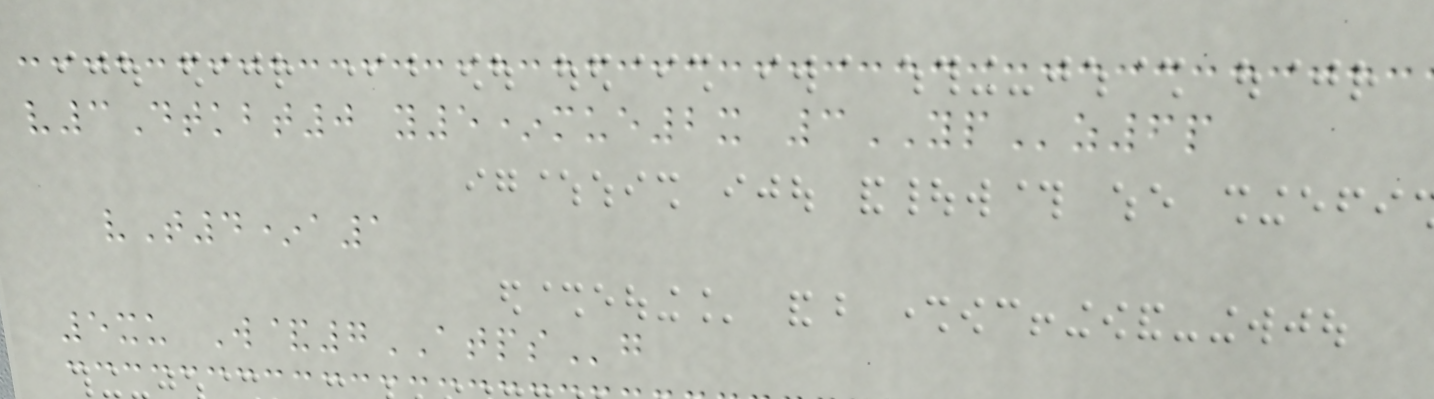v3Dtkbt0 y5*mue2x 3YPz6p
vT4*a1
5xu W&7ATPSg
